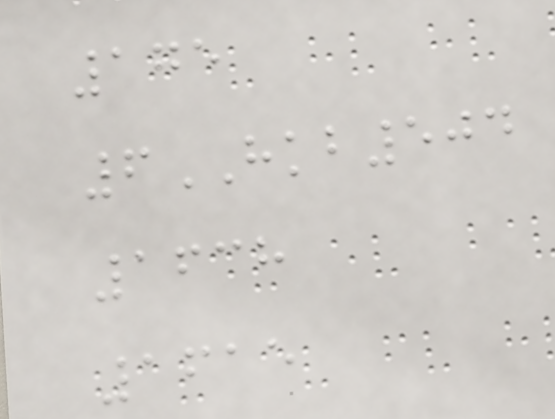175
6HKB504
1638
1615
